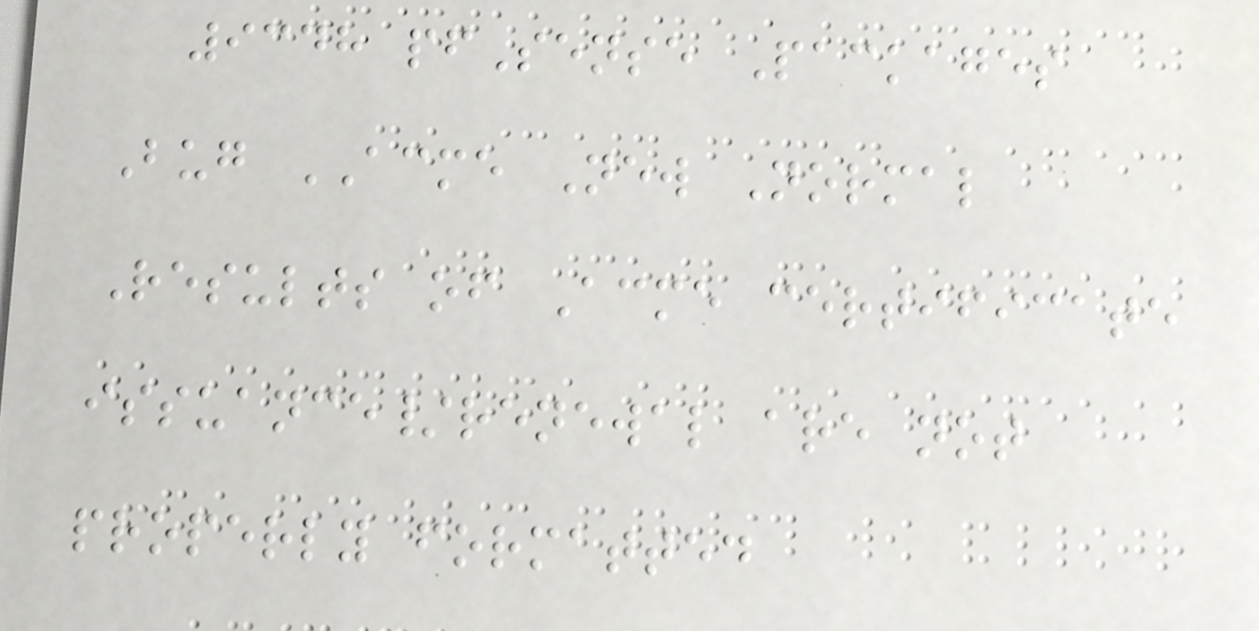9348 pfSense Packages
Bug ACME New Normal
Results of Acme certificate
issuance/renewal are not
properly formatted
